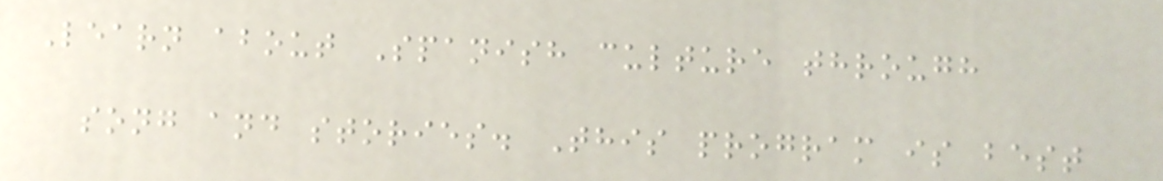Learn about Spanish culture through
song and stories. This program is best
